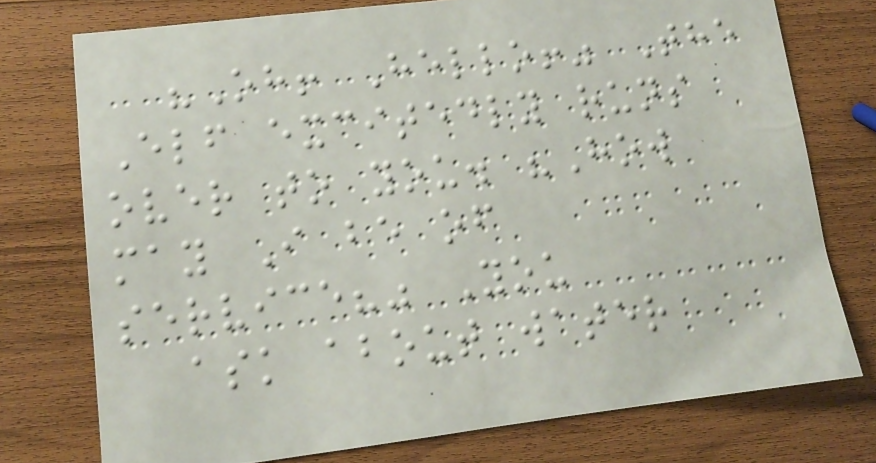"Oh! Hello!" The
Elf excitedly runs
over to you. "How
may I be of
service?" You
ask about water
